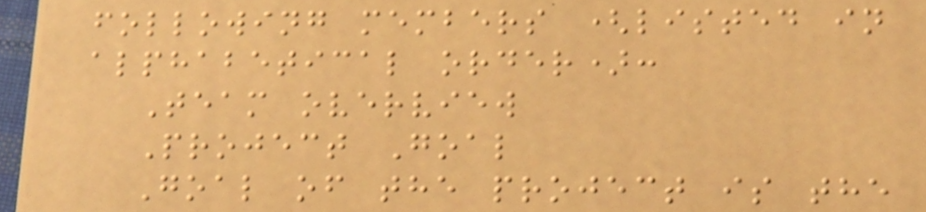following members (listed in
alphabetical order):
Team overview
Project Goal
Goal of the project is the
